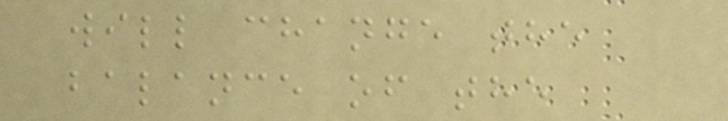will change the
balance of the
